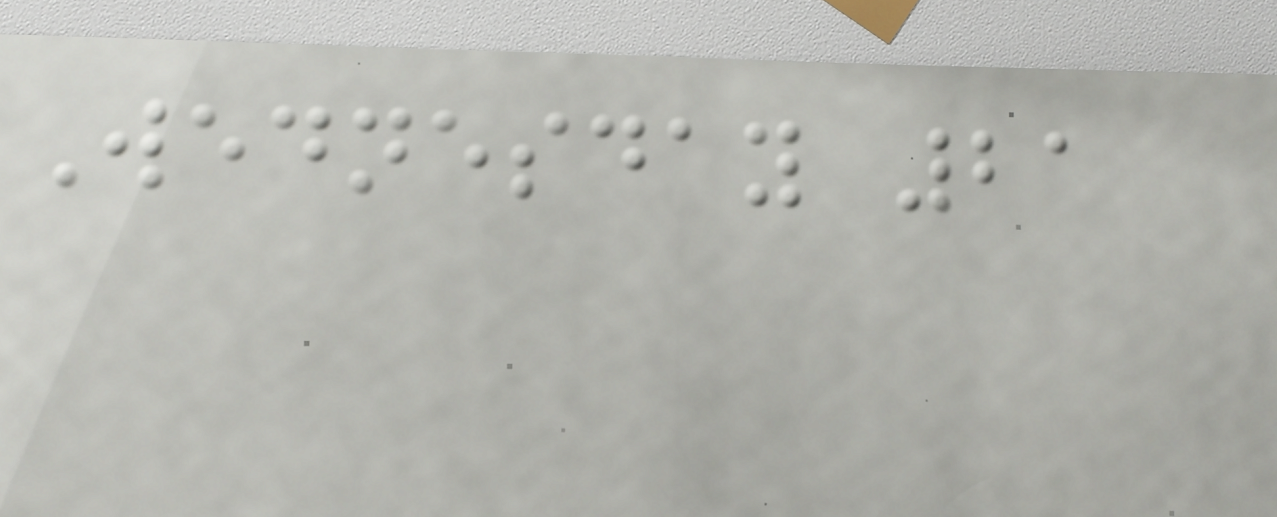Wednesday 21
